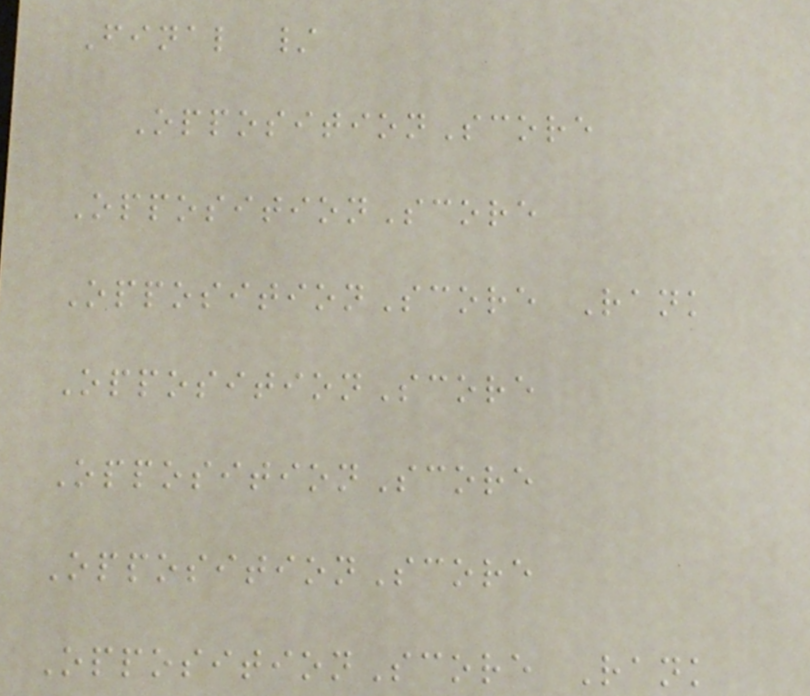Final /
OppositionScore
OppositionScore
OppositionScore Rank
OppositionScore
OppositionScore
OppositionScore
OppositionScore Rank
